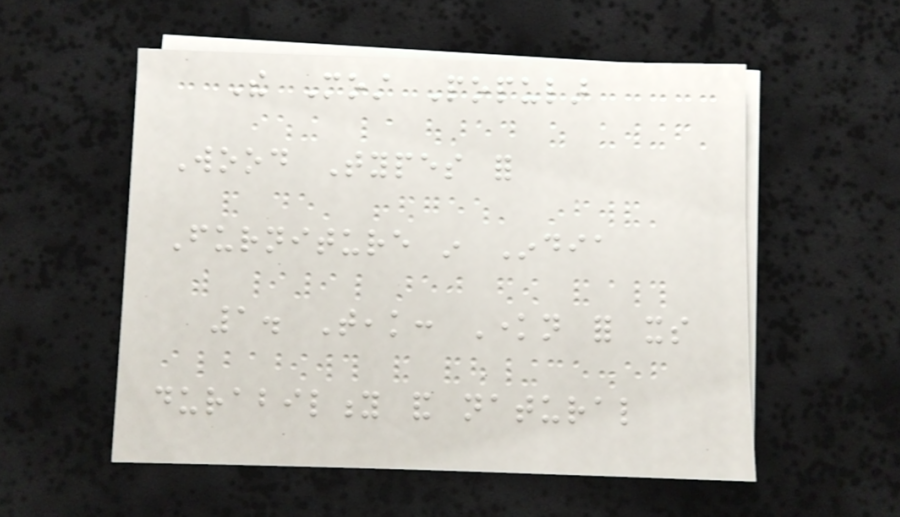The Most Popular
Wood Types for
Furniture in India
1. Teak: Known for its
durability and natural
